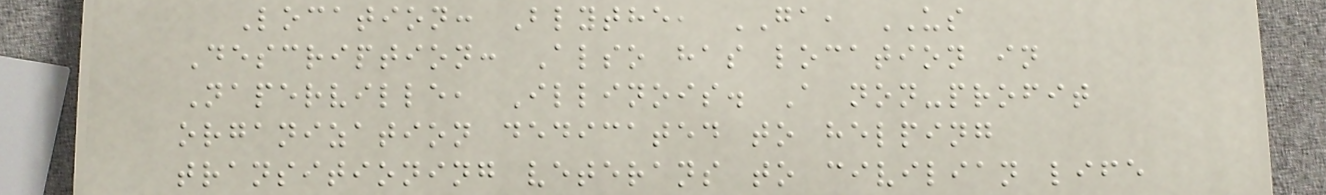Location: Blythe, GA, US
Description: Also has location in
Naperville, Illinois. A non-profit
organization dedicated to helping
transitioning veterans to civilian life
